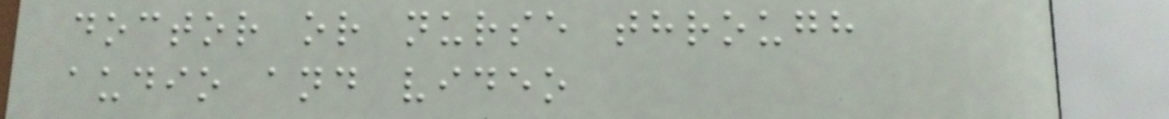doctor or nurse through
audio and video
